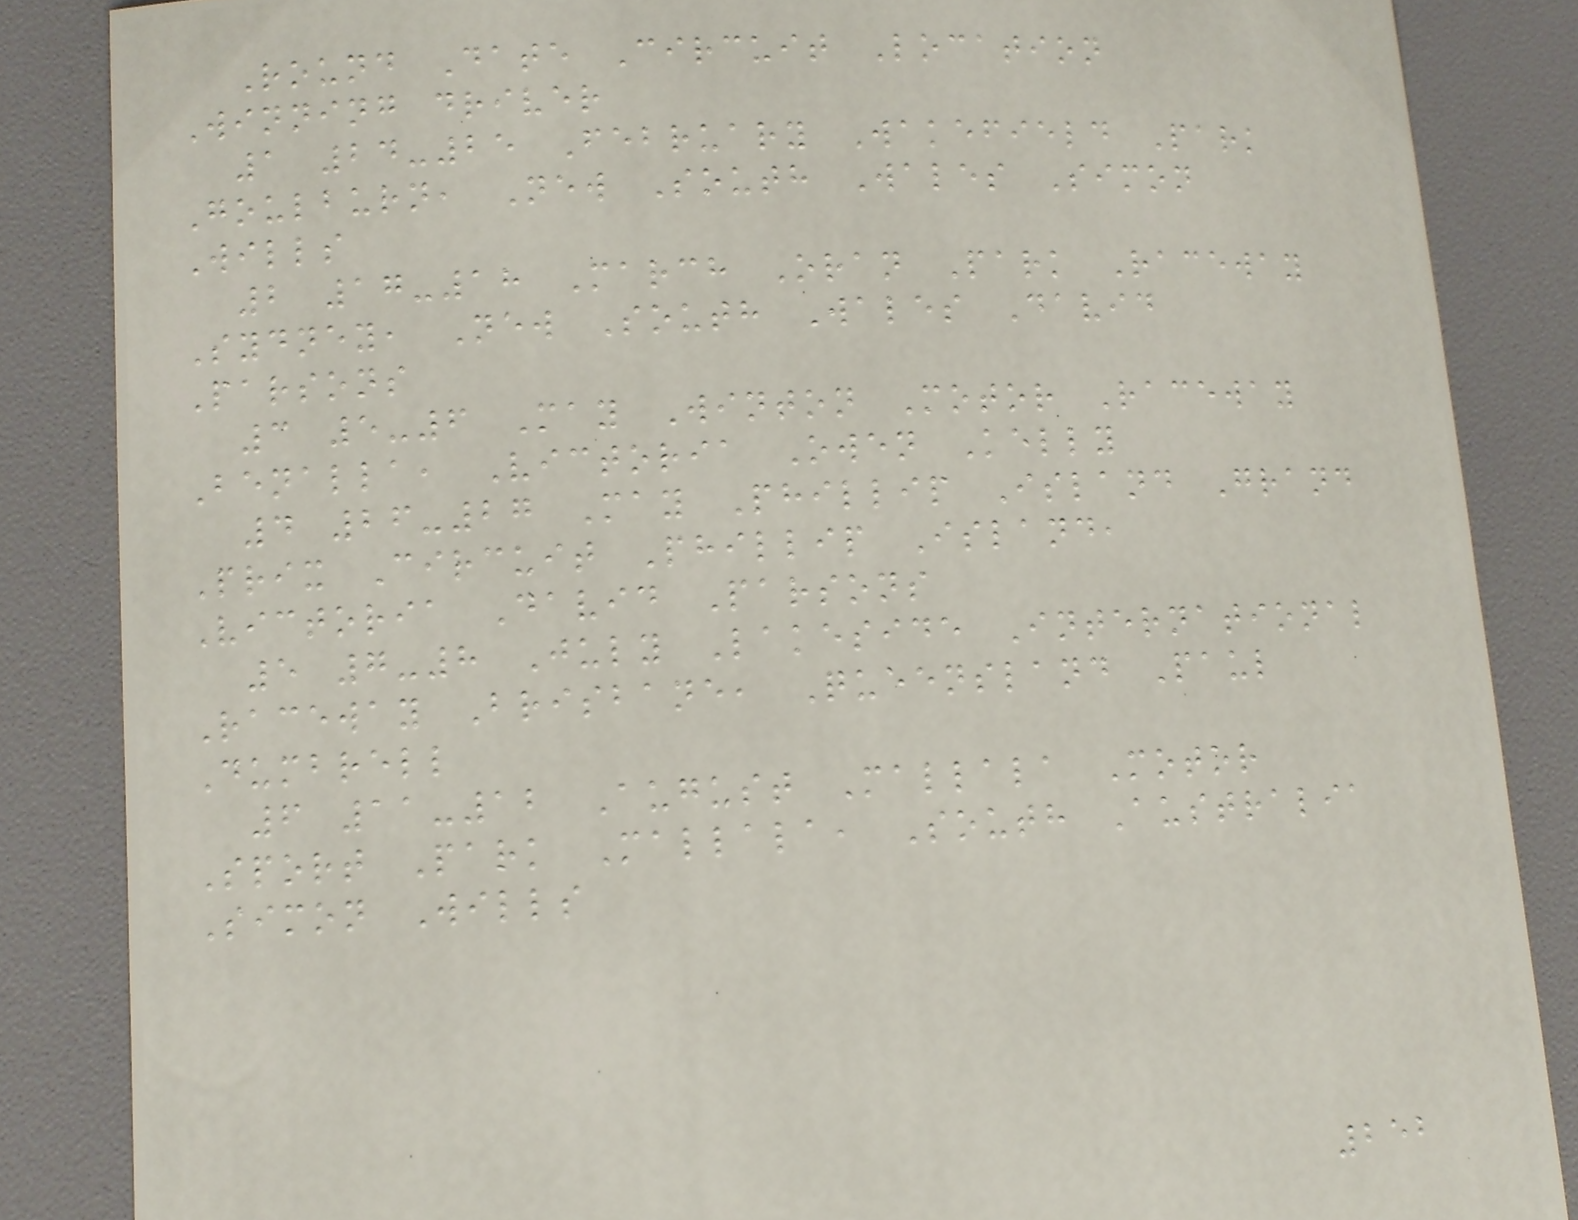Round Date Circuit Location
Winning driver
1 24-25 February Wakefield Park
Goulburn, New South Wales Simon
Wills
2 17-18 March Oran Park Raceway
Sydney, New South Wales David
Parsons
3 5-6 May Winton Motor Raceway
Benalla, Victoria Owen Kelly
4 26-27 May Phillip Island Grand
Prix Circuit Phillip Island,
Victoria David Parsons
5 7-8 July Lakeside International
Raceway Brisbane, Queensland Paul
Dumbrell
6 11-12 August Mallala Motor
Sport Park Mallala, South Australia
Simon Wills
252
